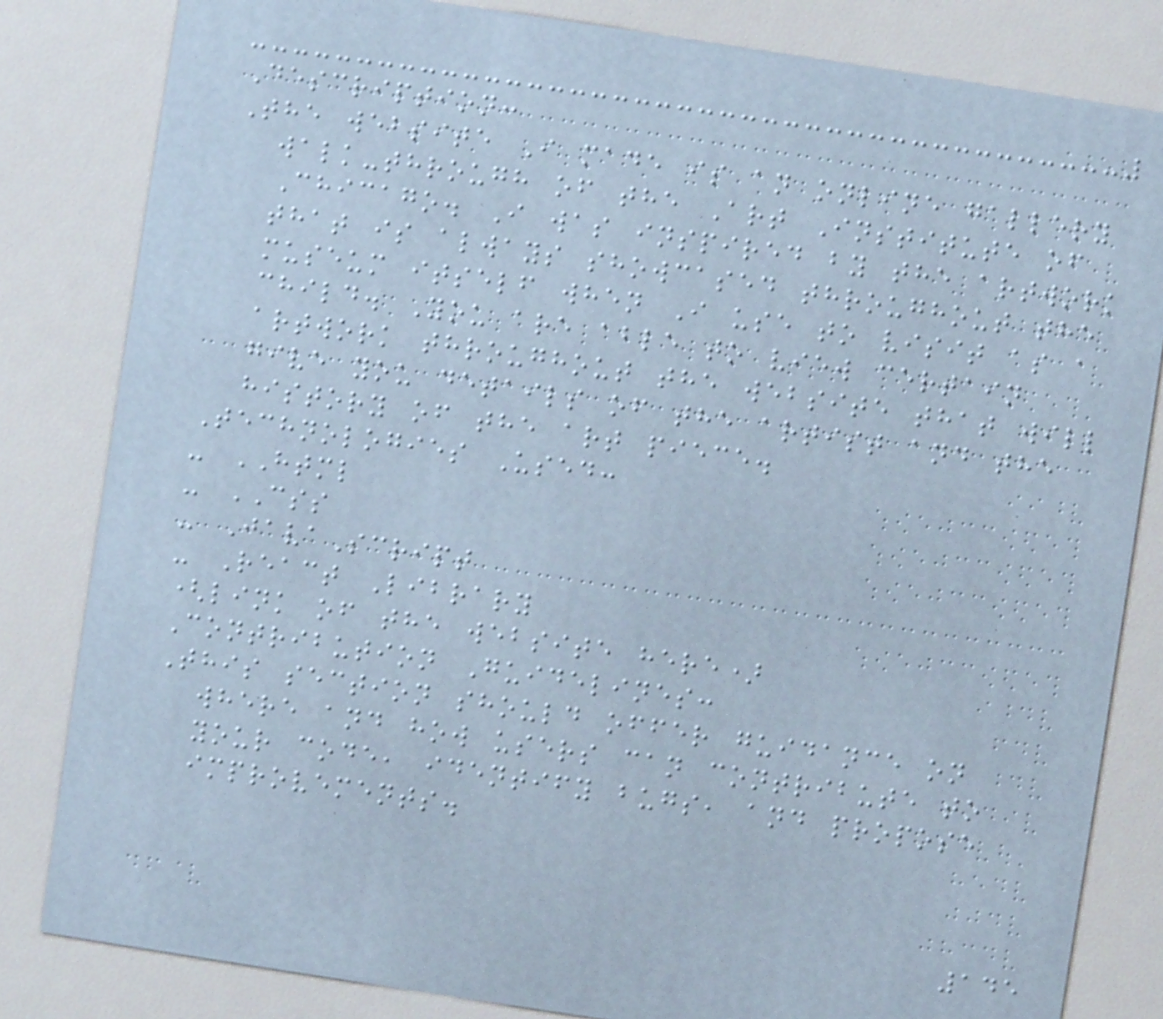Description:
The website I made is an online gallery
walk-through of the Art Institute of
Chicago. I was inspired by the artwork
that is always showcased throughout the
museum itself when I use to visit as a
child. You are able to view certain
artwork throughout the website that will
give you details of the artist and the
history of the art piece.
Technologies Used:
- HTML
- CSS
- JavaScript
- React Library
(link of the website here)
Contribution Guidelines:
This section should offer guidance on
where and how users can contribute to
your code, identify bugs, and propose
improvements.
145
